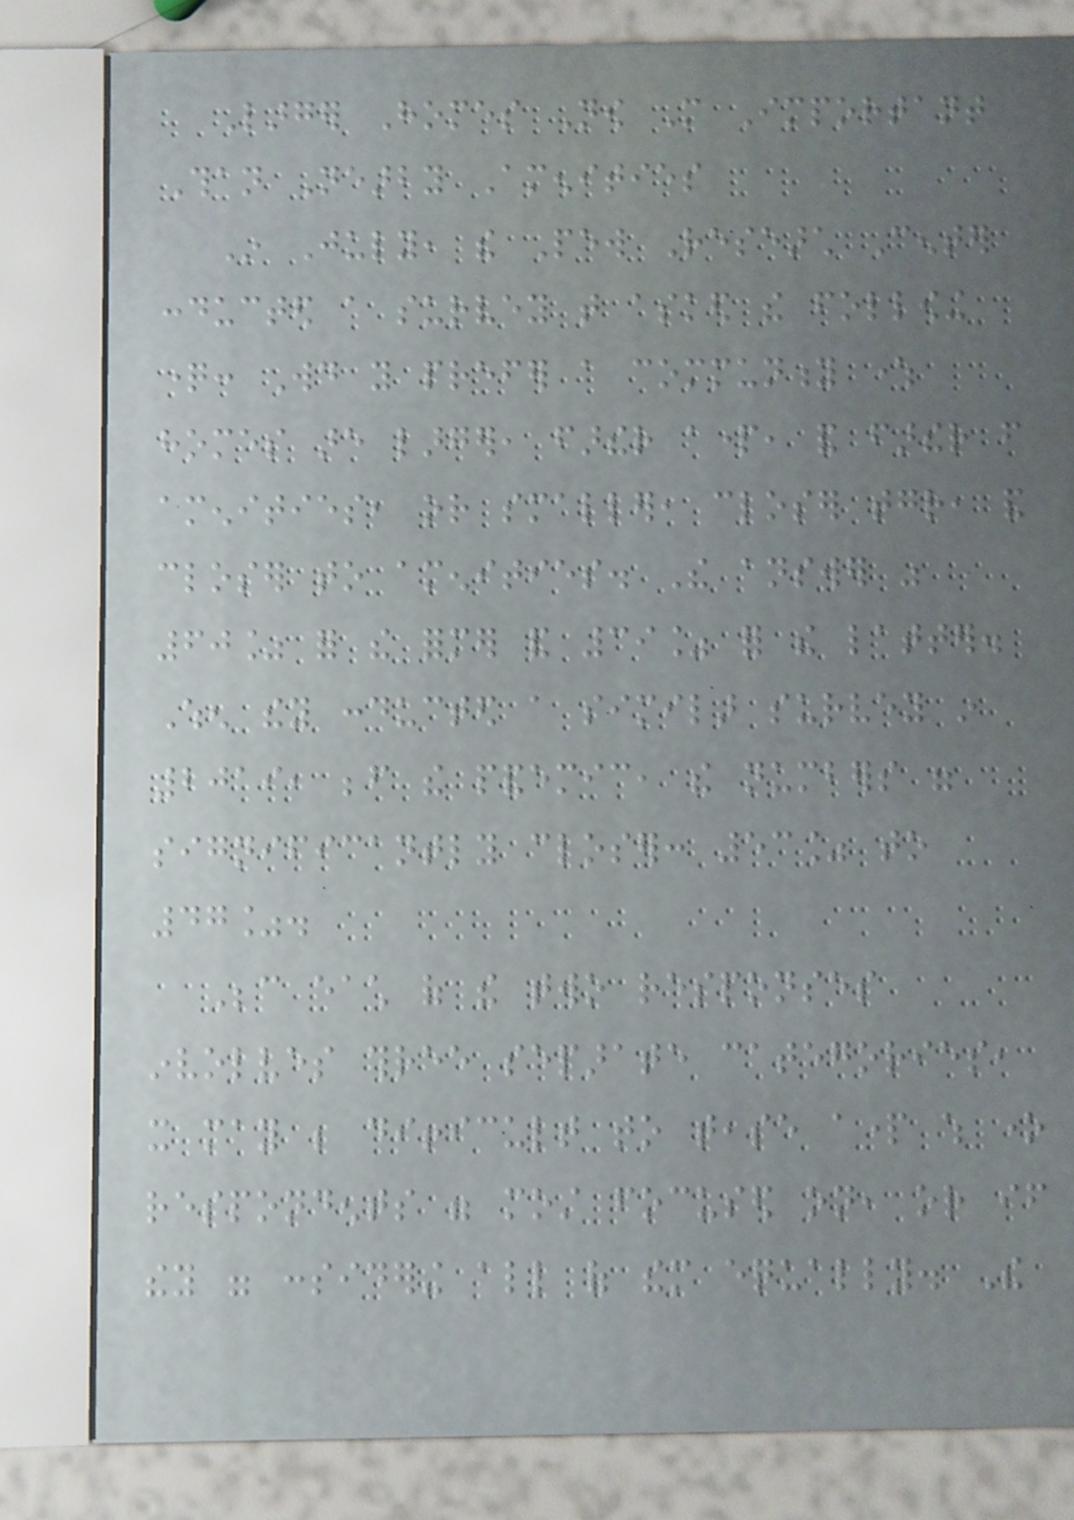Larger Homes Now More Important
Than Nearby Amenities
In July, the Pew Research Center
conducted a survey that asked the following
question: Would you prefer a community where
homes are larger, farther apart, and farther from
amenities, or smaller, closer together, and
closer to amenities. The answer was
60% for the former and 39% for the latter.
When they conducted a similar survey in
2019, before the pandemic, the numbers were
significantly closer: 53% to
47%.
Because each of the two responses
involves three separate categories,
it may be difficult to tease apart which one
respondents were most focused on, or if
they were considering all of them equally. The
